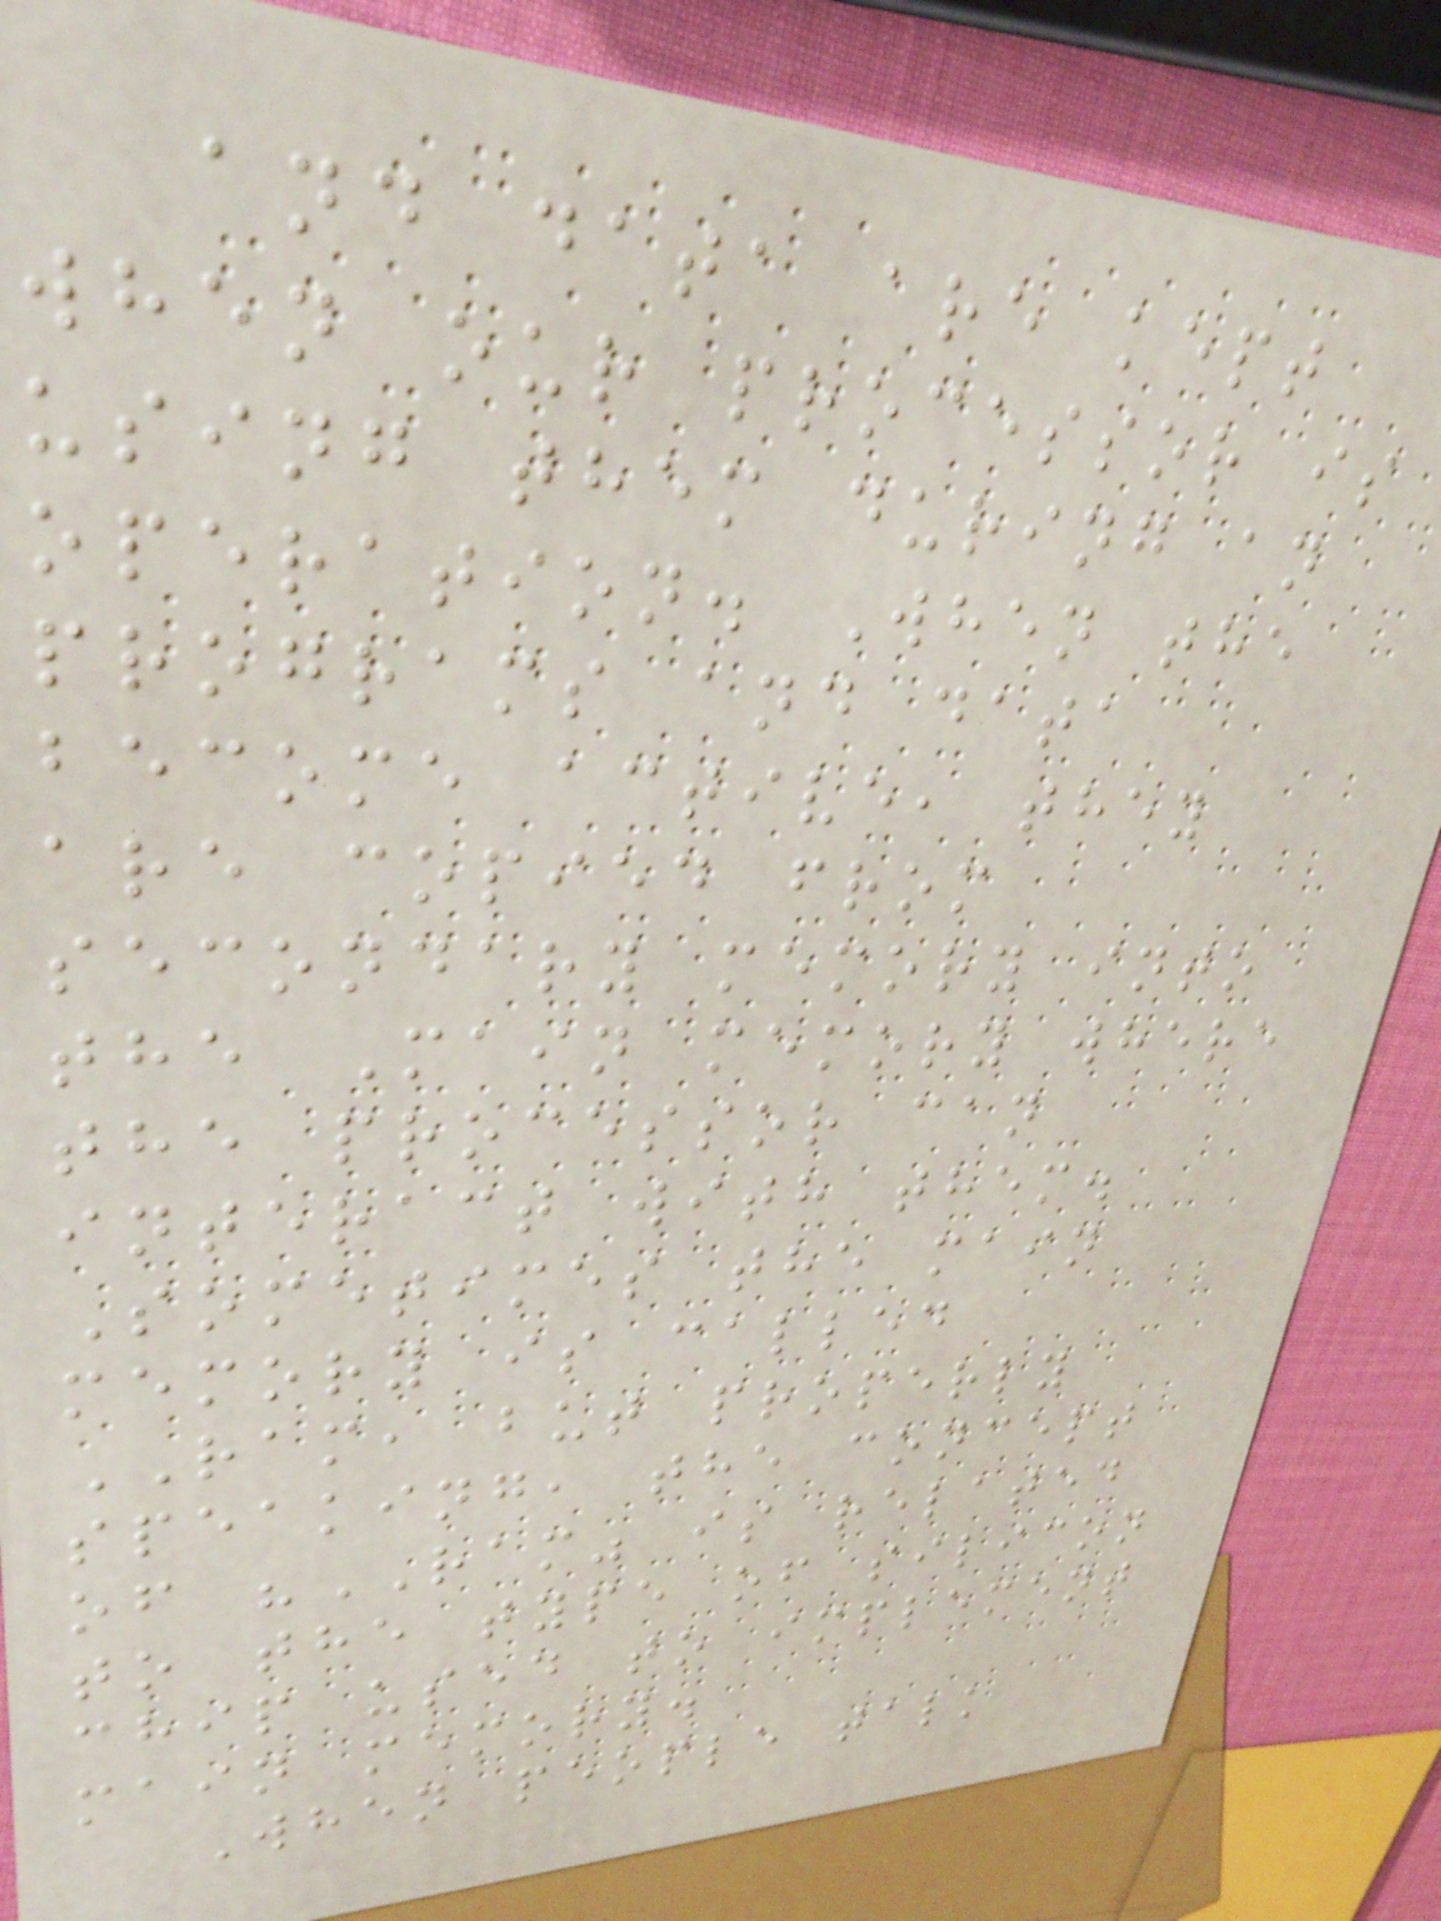and data are kept
when our processor is
using them during an
operation. When the
programs and data
become active, they
are copied from
secondary memory into
the Main memory where
the processor can
interact with them.
Sometimes the main
memory is called
RAM, but properly
speaking, the concept
of "RAM" is related
to the type of silicon
chip used to implement
main memory.
When people talk
